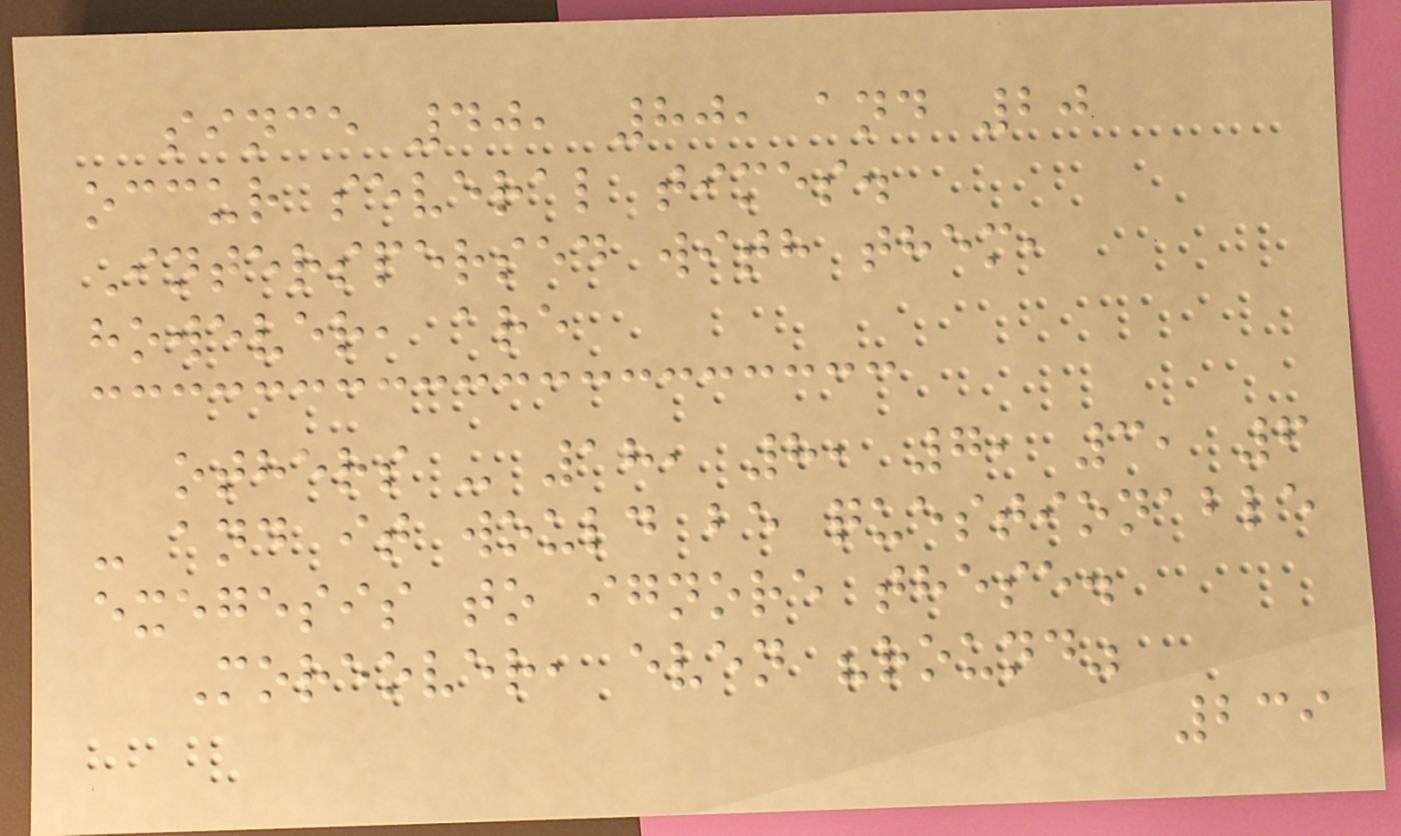since 40, 80, and 20
occur several times.
Interspersed with them,
however, are
others - 18, 8, 7, 3, 6
- and it would be questionable
exegesis to ignore these.
Moreover, even "round"
239
